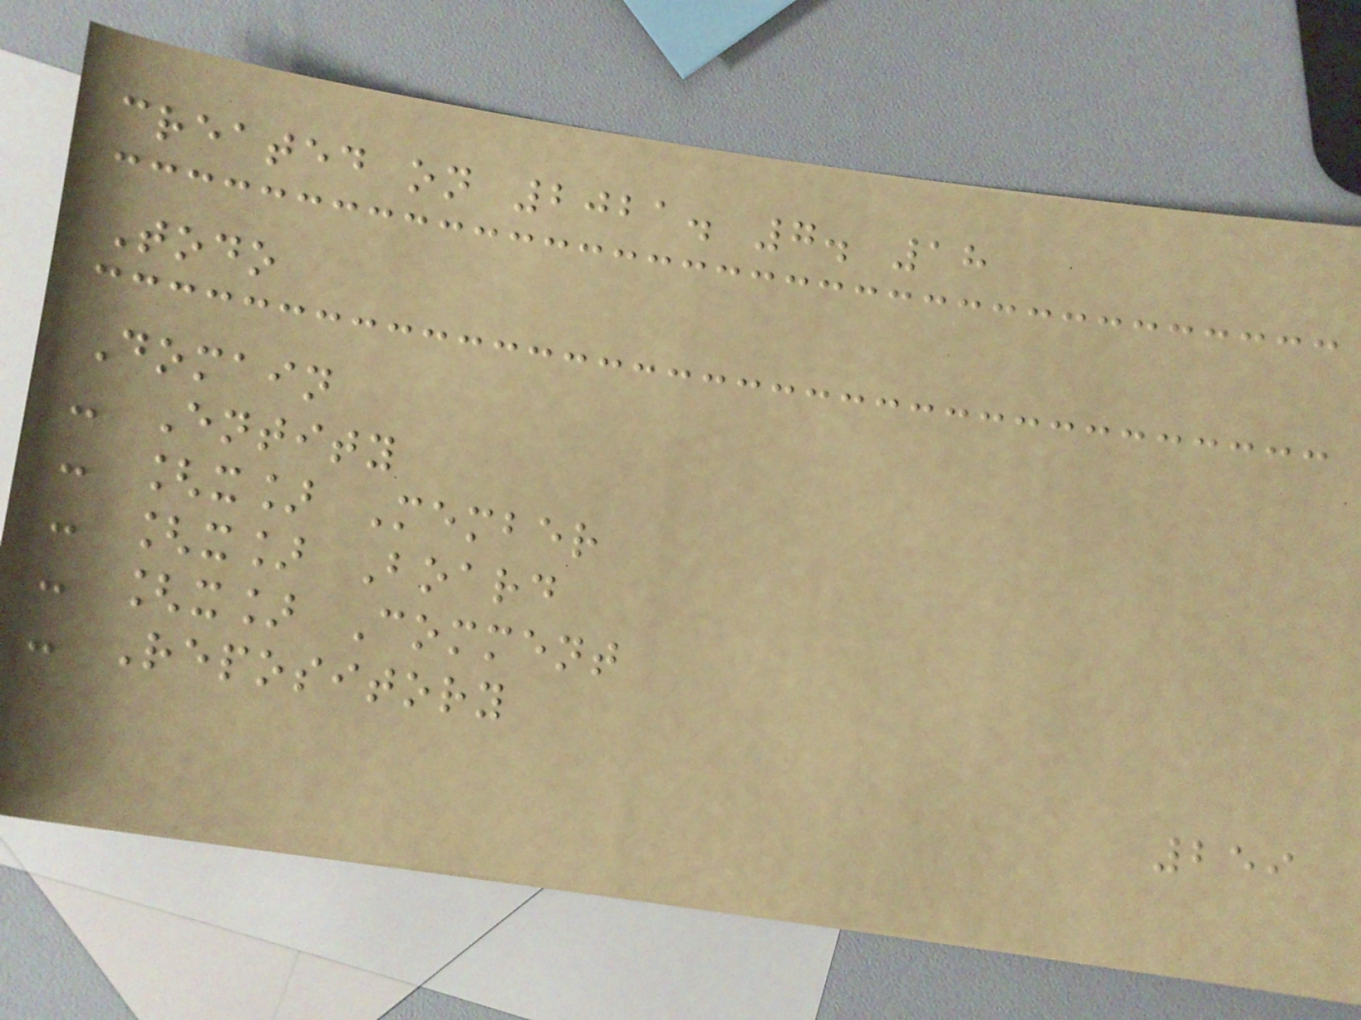created on 2021. 7. 18
Todo
Domain
- Entity
- [x] Member
- [x] Board
- [x] Comment
- Repository
259
